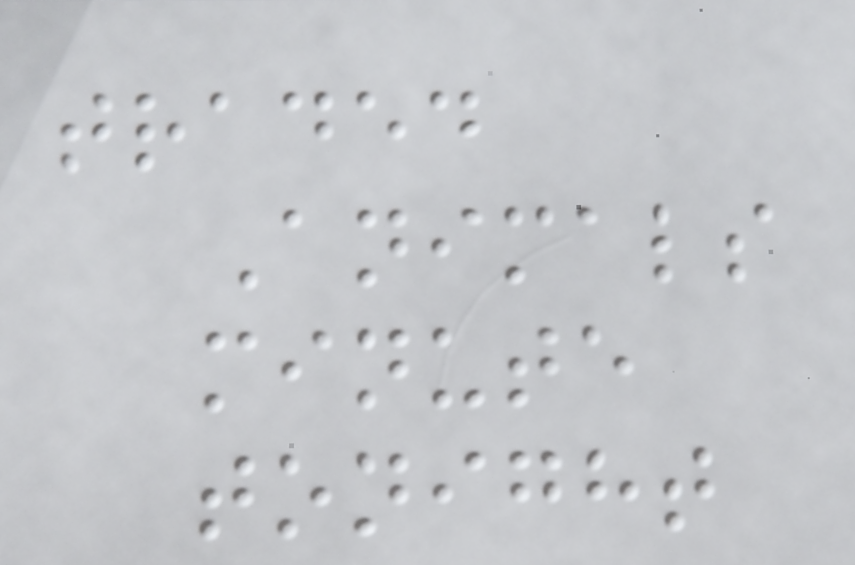traded
Animals
minute
tonight
